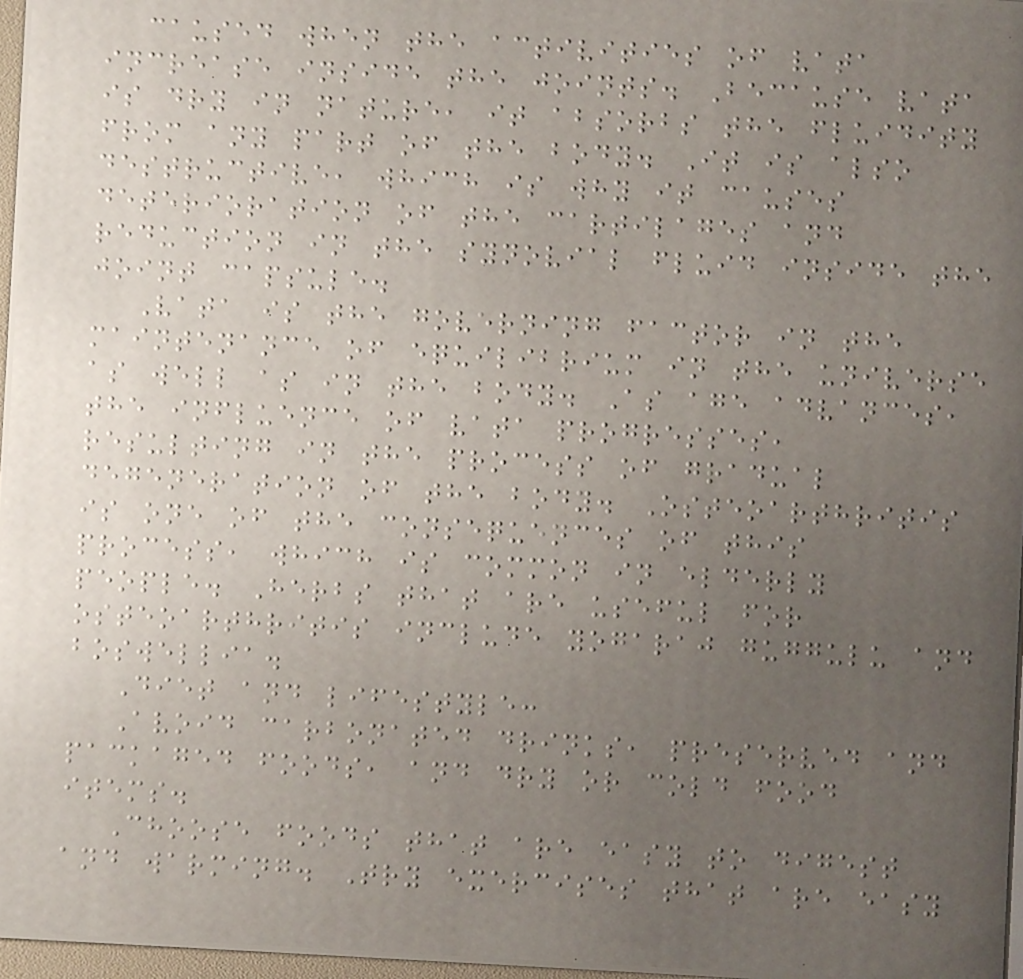caused when the activities of vata
increase inside the joints. Because vata
is dry in nature, it absorbs the fluidity
from any part of the body. It is also
destructive, which is why it causes
deterioration of the cartilages and
reduction in the synovial fluid inside the
joint capsule.
Vata is the governing factor in the
maintenance of equilibrium in the universe
as well as in the body. As age advances,
the influence of vata progresses,
resulting in the process of gradual
degeneration of the body. Osteoarthritis
is one of the consequences of this
process, which is common in elderly
people. Herbs that are useful for
osteoarthritis include yogaraj guggulu and
boswellia.
Diet and lifestyle:
Avoid carbonated drinks, preserved and
packaged foods, and dry or cold food
items.
Choose foods that are easy to digest
and warming. Try exercises that are easy
